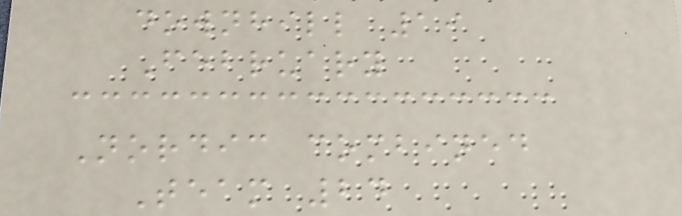downhill 19
February
Nordic combined
Team 24
